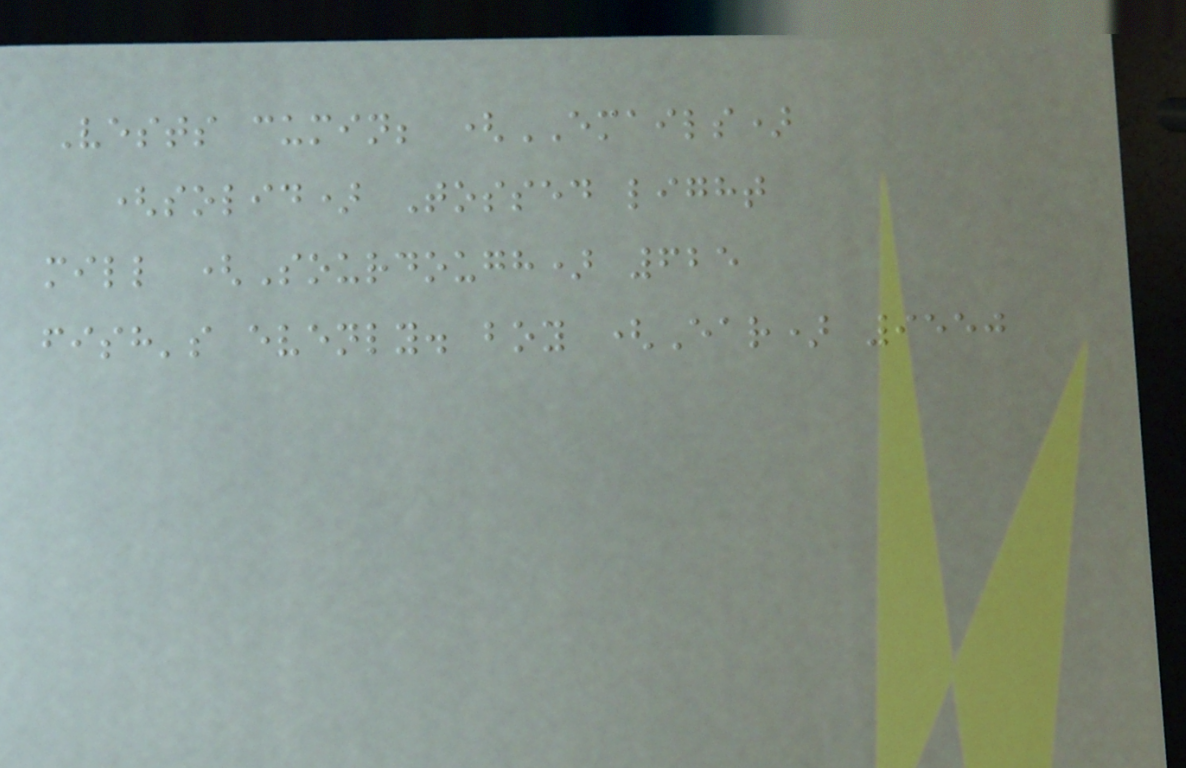Vests cumin; (EMAILS)
(solid) Tossed light
mill (Sourdough) 625
fish's evenly. boy (Ear) 9550
